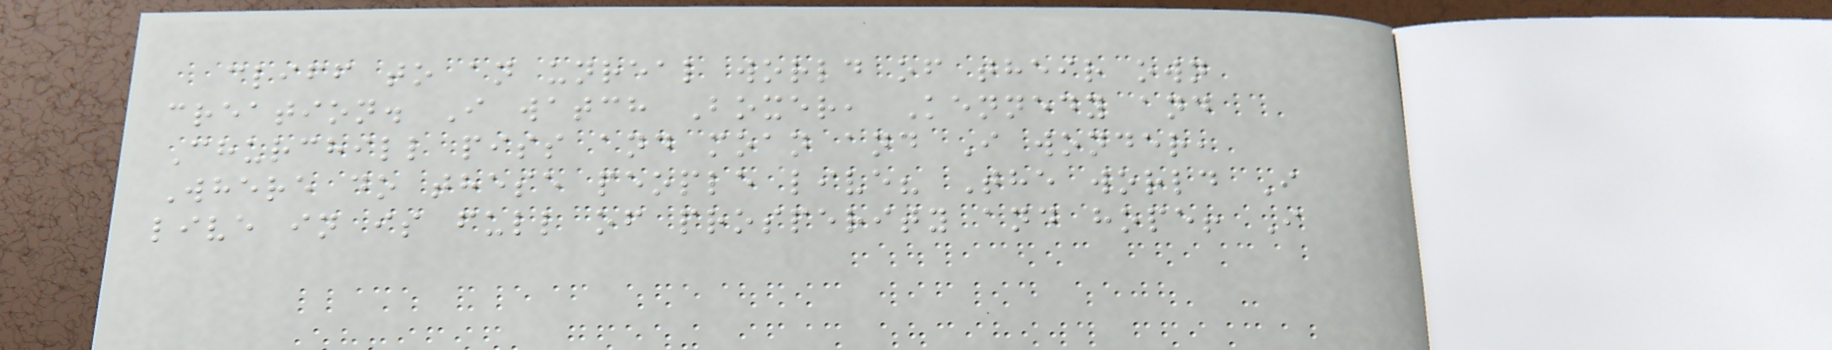cliff to an unreal world of their own
creation. I watch Boxer, Kennedy and
Churchill piss and moan and I wonder,
Where do these people live? The world I
live in is full of prosperity and hope! I
